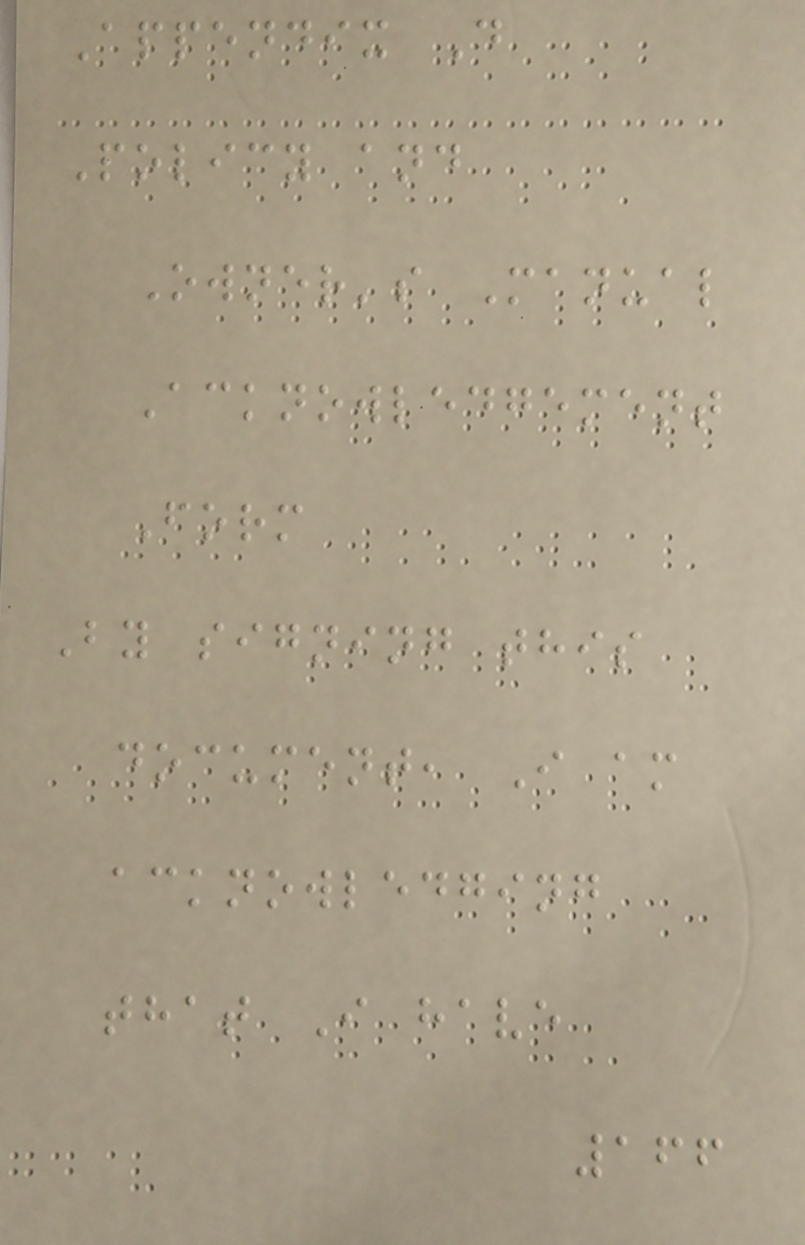Appendix D
Policy and
Owner's Manual
Acknowledgement
Form
By signing this
document, I am
acknowledging
that I have
166
